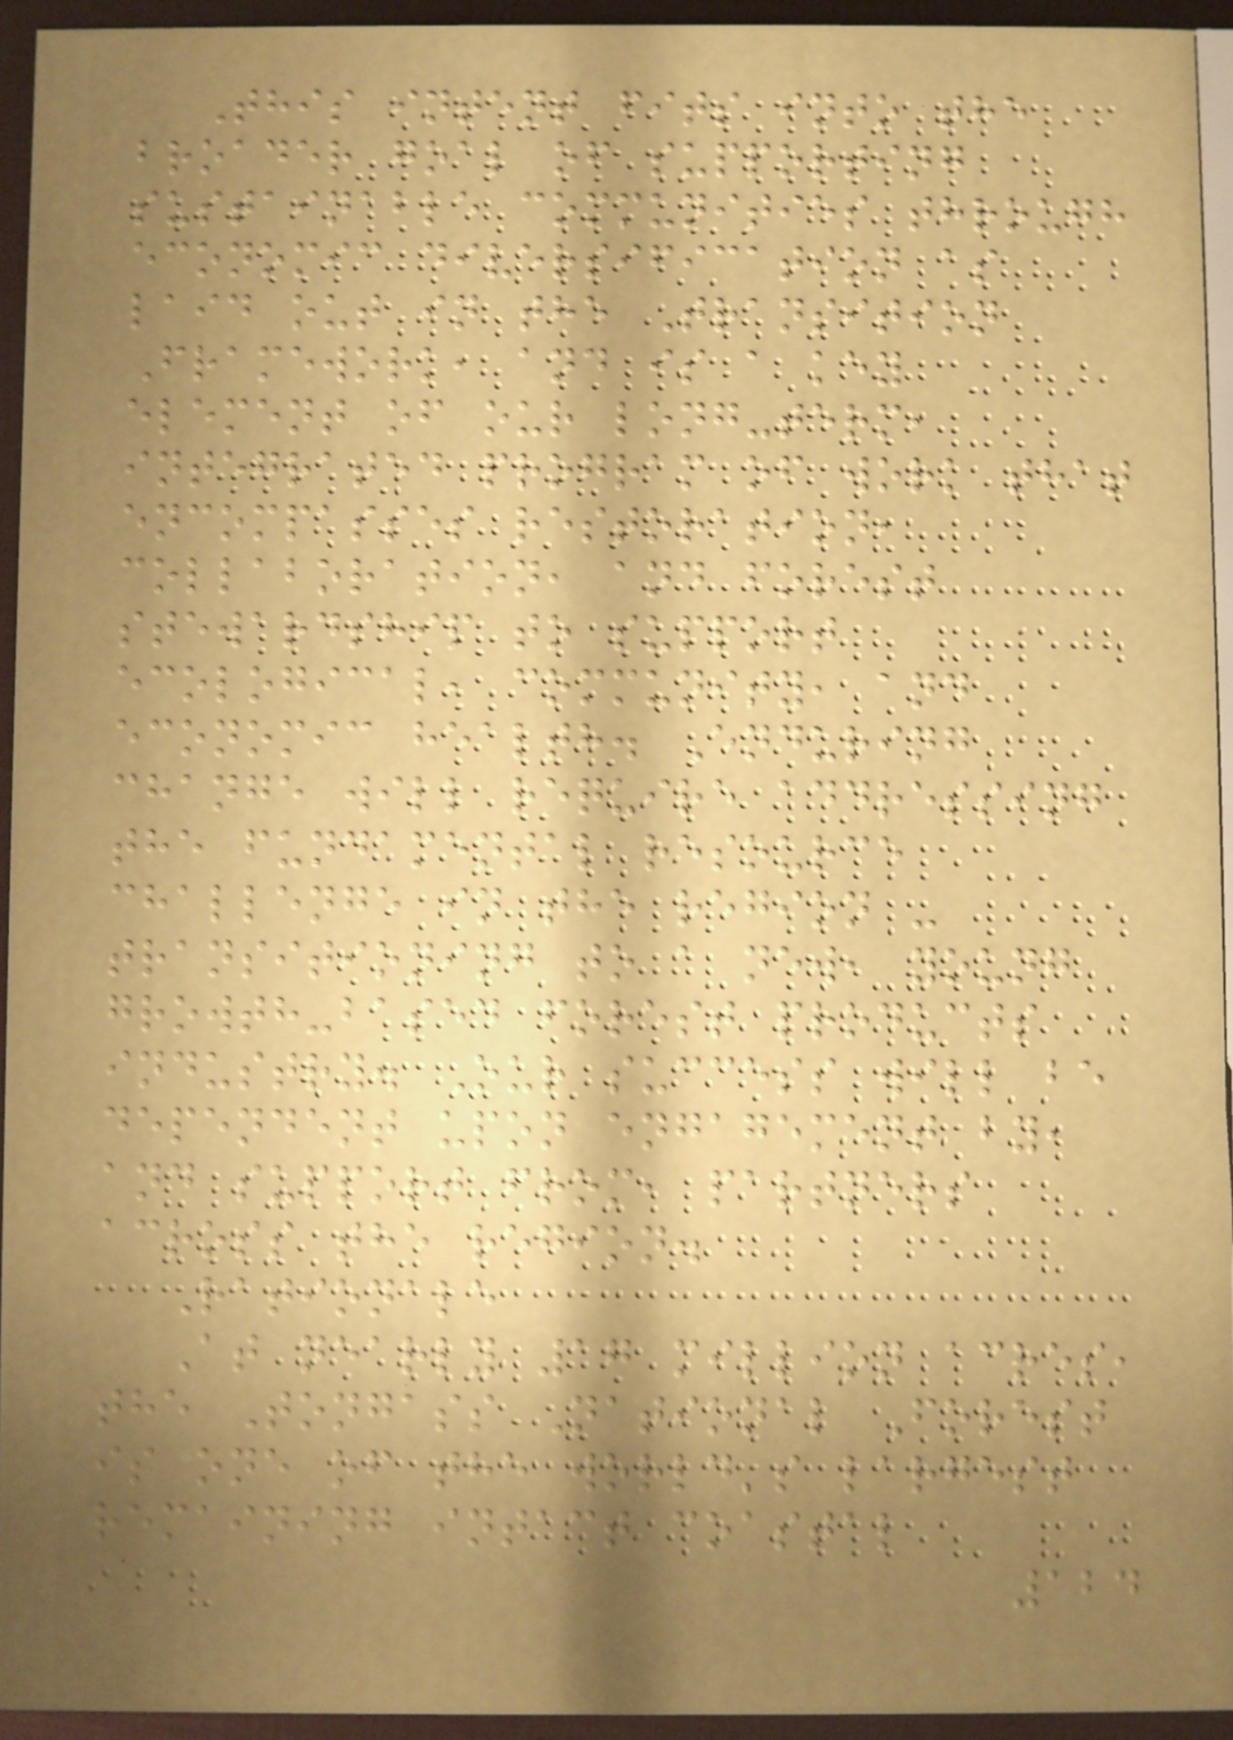This intent fits into the
broader goal of supporting
sustainable communities through
economic diversification as
laid out in the Transition
Framework, and is a key
element of our long-term,
integrated program of work that
encompasses restoration,
collaboration, and forest
stewardship to support
ecological, community, and
economic health. Enduring
change will require addressing
the fundamental resource
challenge in the region -
transitioning to a new, young
growth-based forest products
industry. Our success will be
dependent upon engagement by,
and support from, partners
across the region.
Rationale
At nearly 17 million acres,
the Tongass National Forest
is one of the world's largest
remaining intact coastal
124
